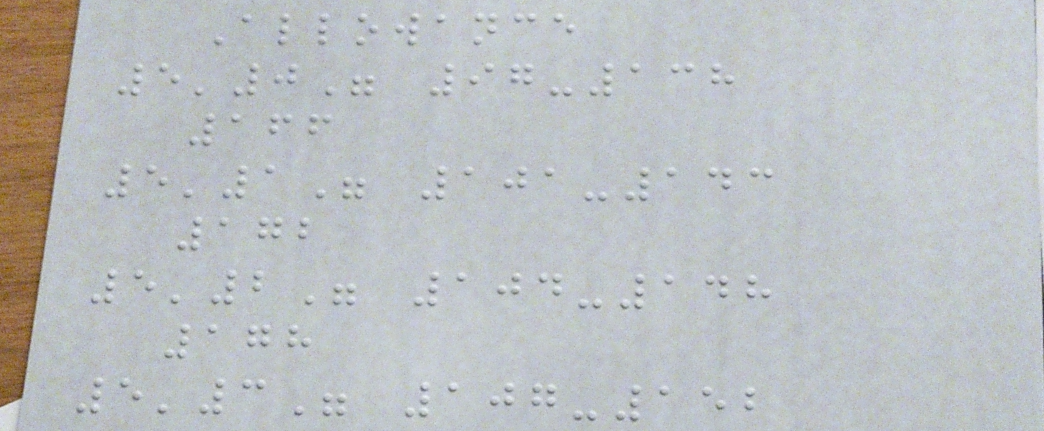Allowance
5'0" 97-138
166
5'1" 101-143
172
5'2" 104-148
178
5'3" 107-152
